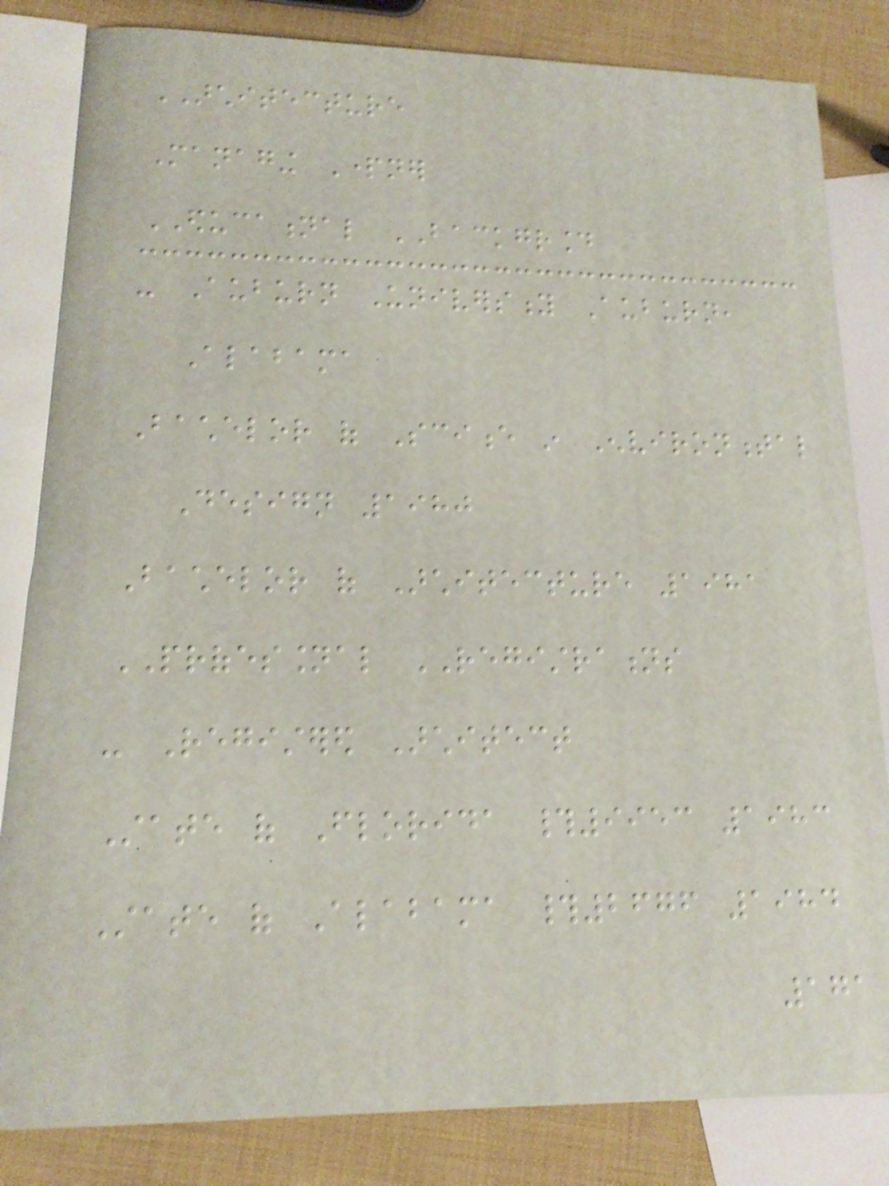ARCHITECTURE
Managing Partner
EDUCATIONAL BACKGROUND
- Auburn University Auburn,
Alabama
Bachelor of Science in Environmental
Design 1980
Bachelor of Architecture 1981
PROFESSIONAL REGISTRATIONS
- Registered Architect
State of Florida #9953 1983
State of Alabama #2676 1984
171
